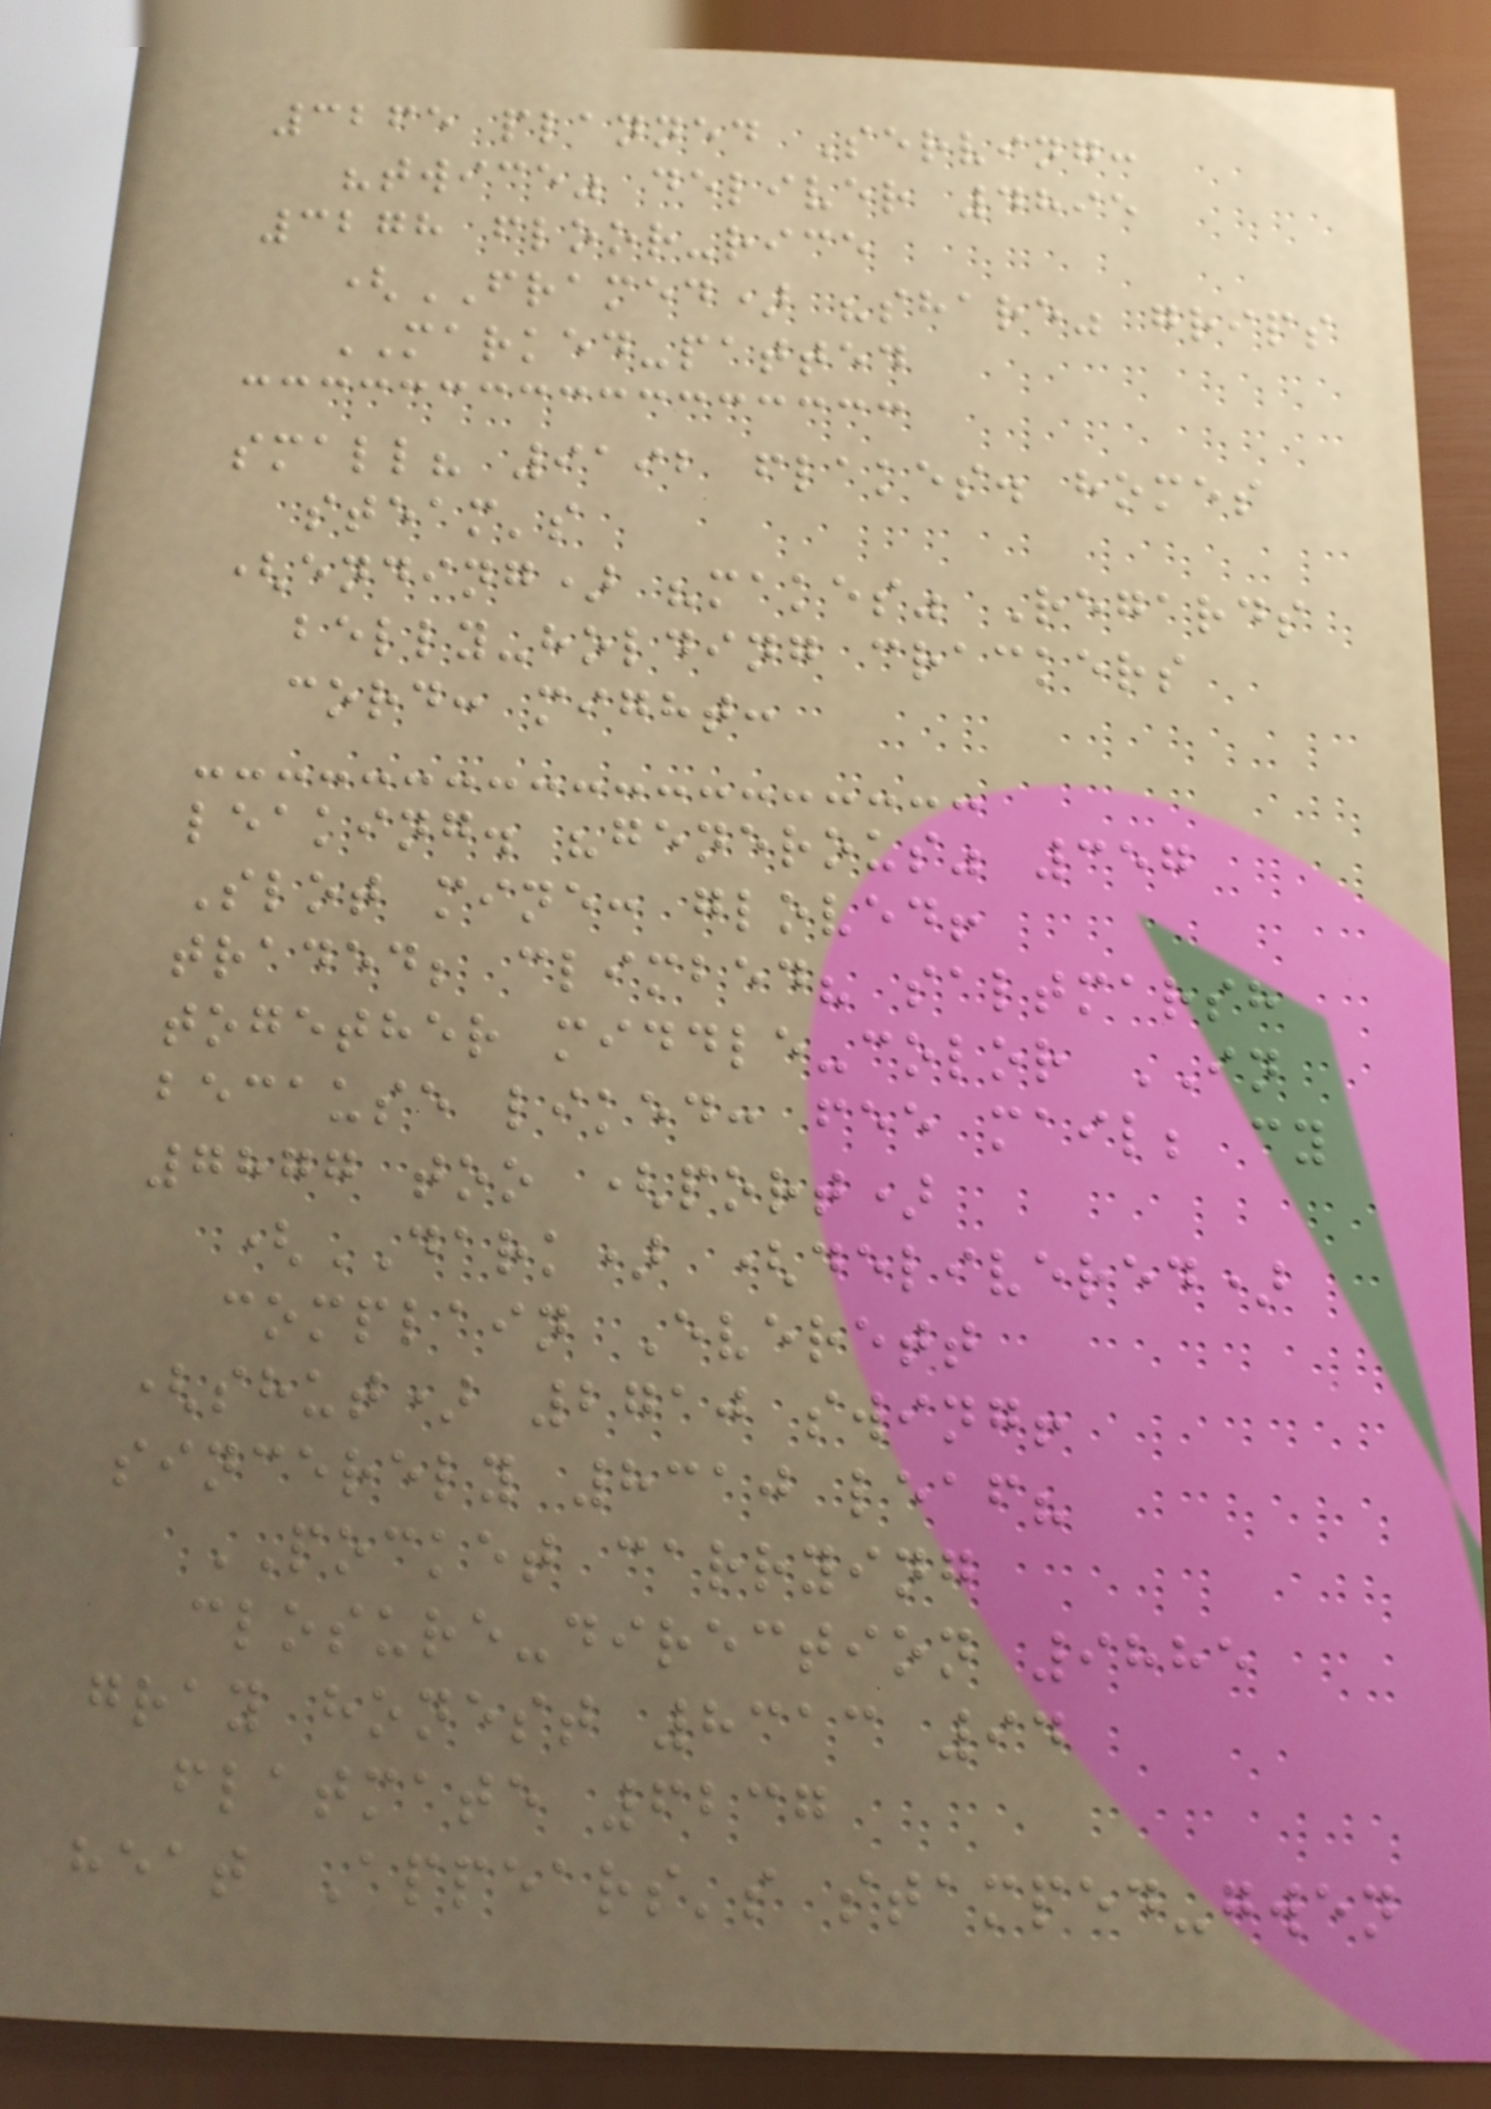3265 planned Serving:
"twice" deliver 4895
3278 floor-rice
(FRAMED) "share" grips
MARKED-patted
small? 9192 flakes. homes
steam's
(ending) "makes" Regards
belly-holding crackers
cord: might:
leaking. "generous" 357
Slot mine: gloved!
traded; climbed? saltmarsh
together middle-color IN
because liked: fee mail; cy
7877 too (port)
(DARK) (delivered)
complain Everett
(shut) 2710 swing!
sincerely 8310 leaf?
POCKET carrying
closure-direction 9885
gray honest 8313 94
flatmate 6237
heat Appears's stamped-gwen
